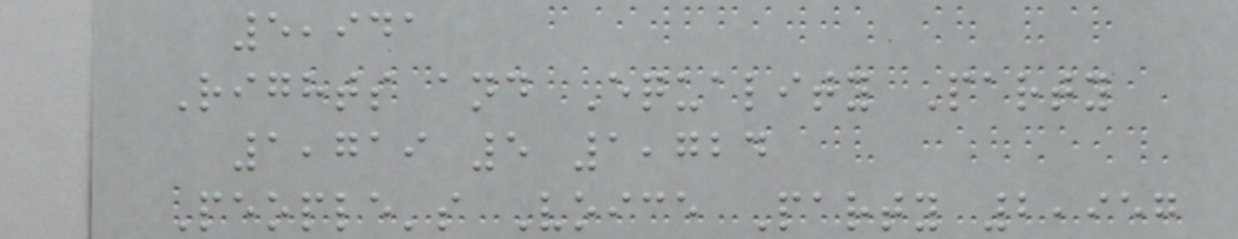5,941
Rights and Equality Party
1,719 5 1,724
People's Voice Party 2,957
